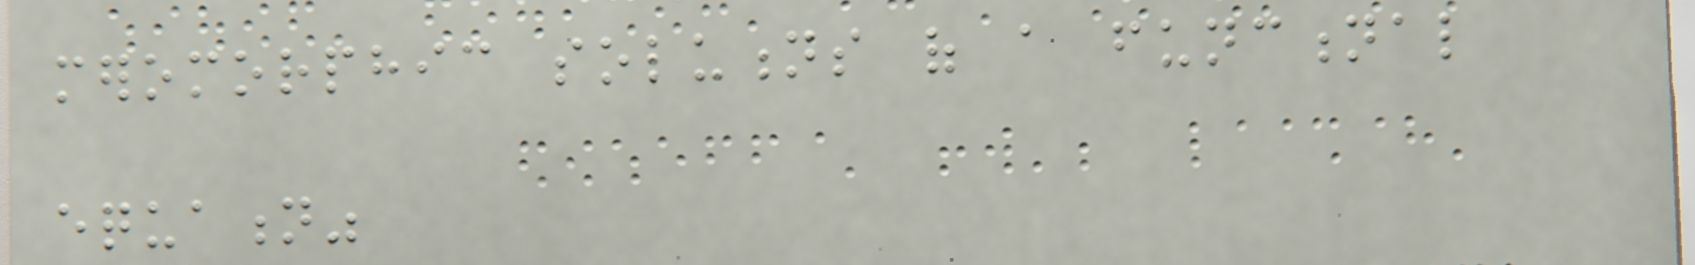meromorphic solutions of a functional
equation"
